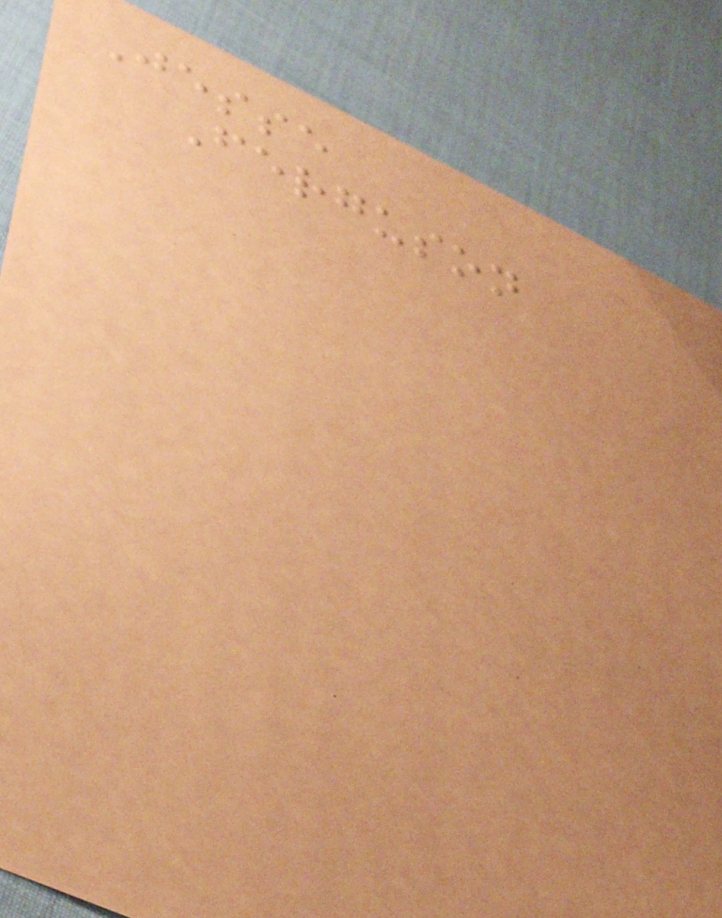Jesse
Ferguson
